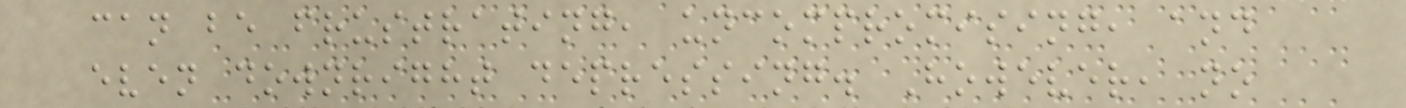can be frustrating, uncompromising, and
even downright depressing. However, no
